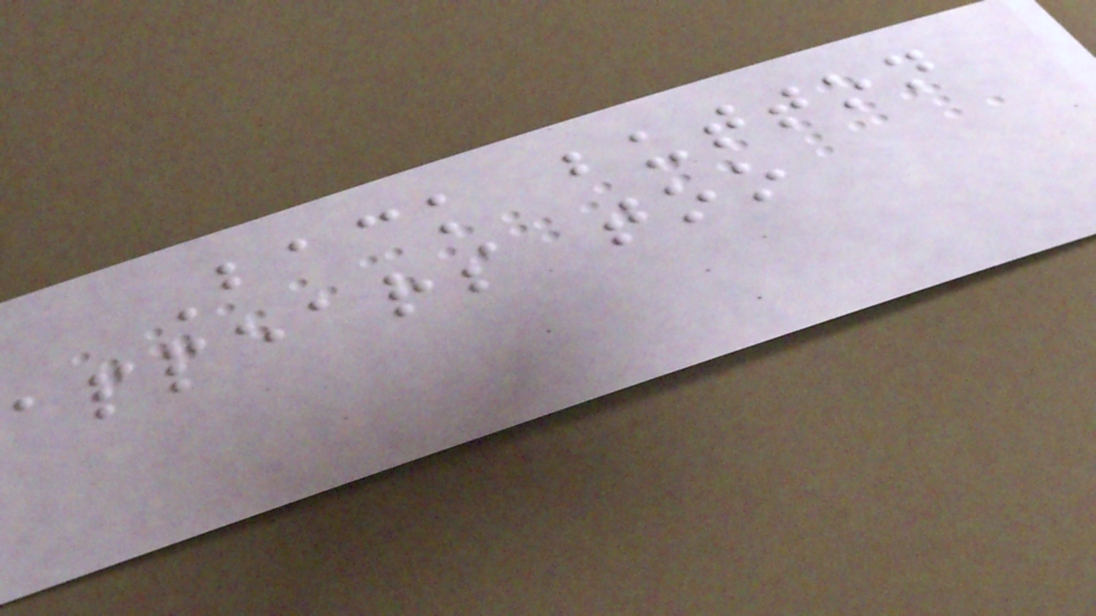Back button
appears too
